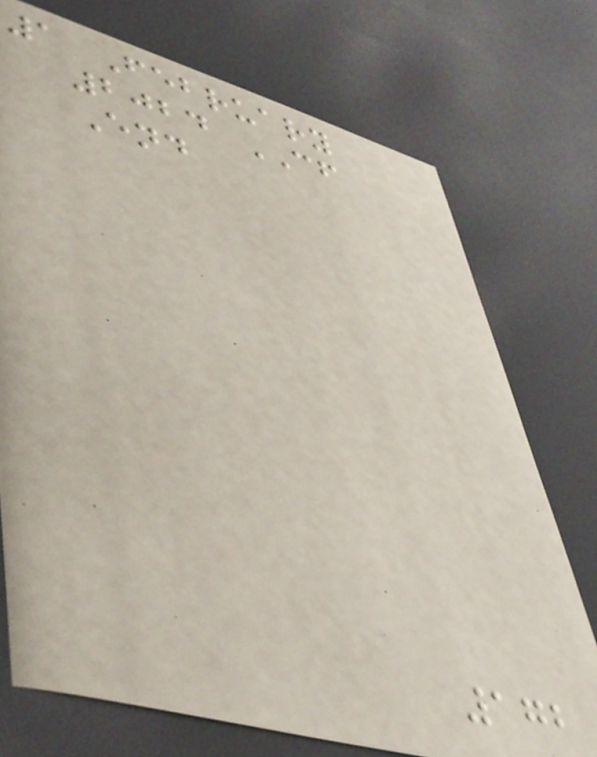1 February
2024 CF
End
172
